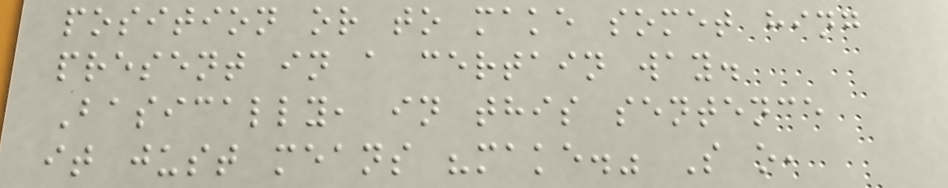position or to make somet hing
present in a certain way.
Basically, in this sentence
it just means "make." S o,
